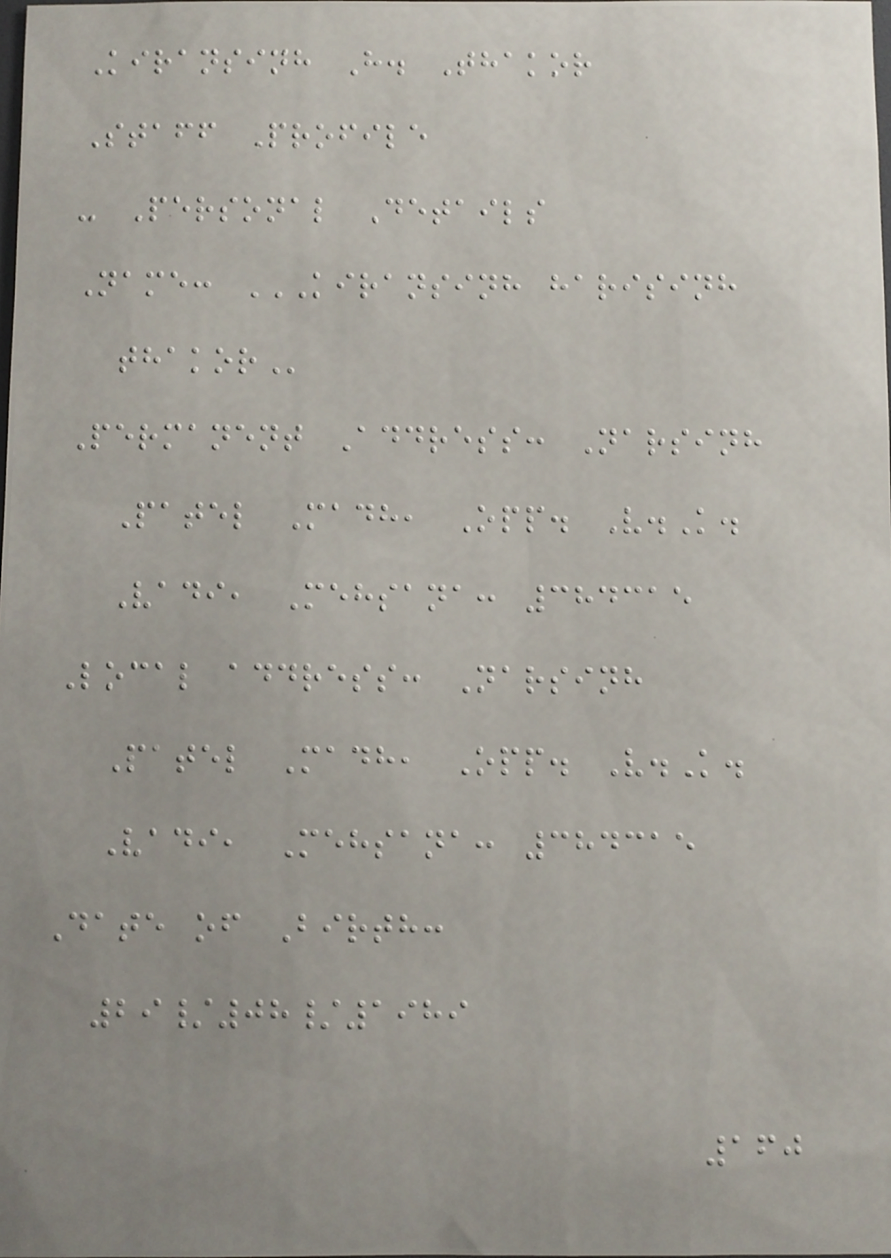Kiransinh H. Thakor
Staff Profile
- Personal Details
Name: KIRANSINH HARISINH
THAKOR
Permanent Address: Narsinh
Patel Madh, Opp. V.K.
Vadi, Mehsana: 384315
Local address: Narsinh
Patel Madh, Opp. V.K.
Vadi, Mehsana: 384315
Date of Birth:
29/08/1989
160
